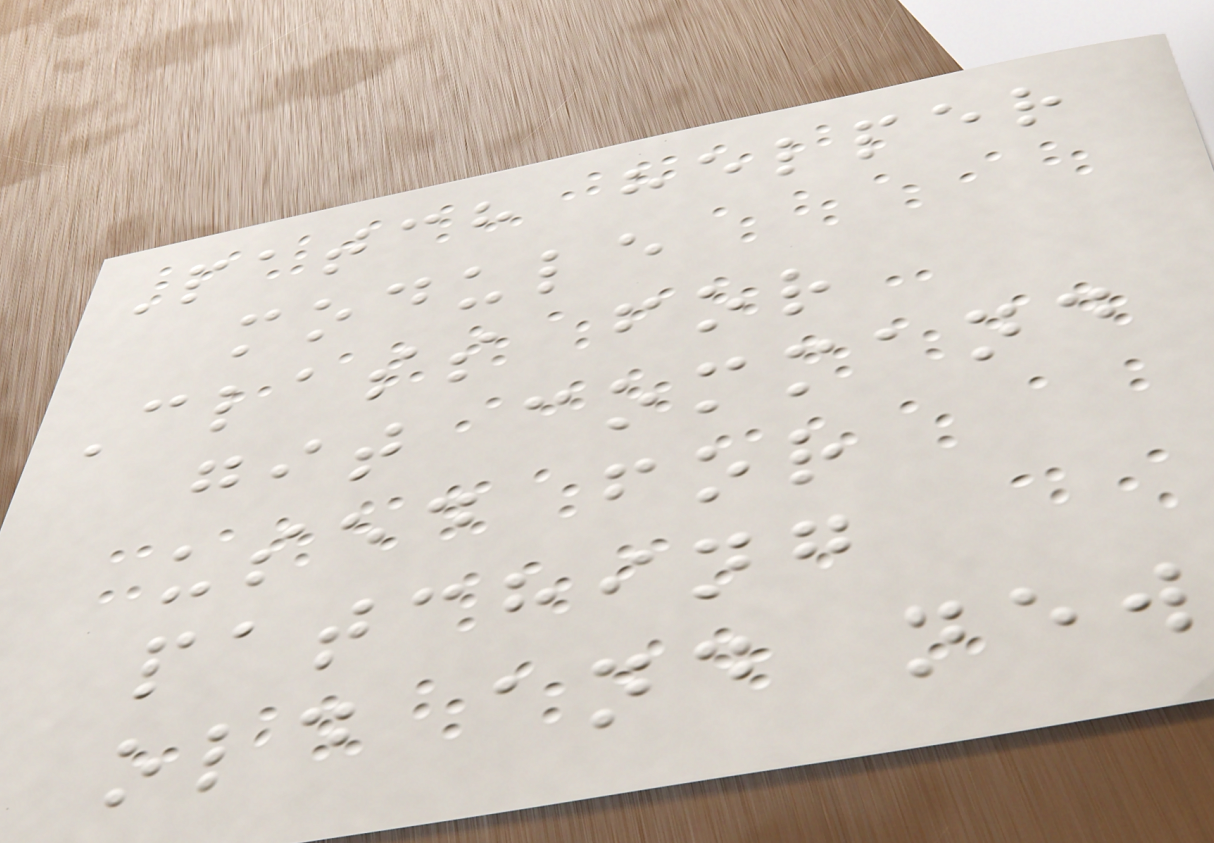Patch helper
module
Class for
git command
used for
patching
old and new
